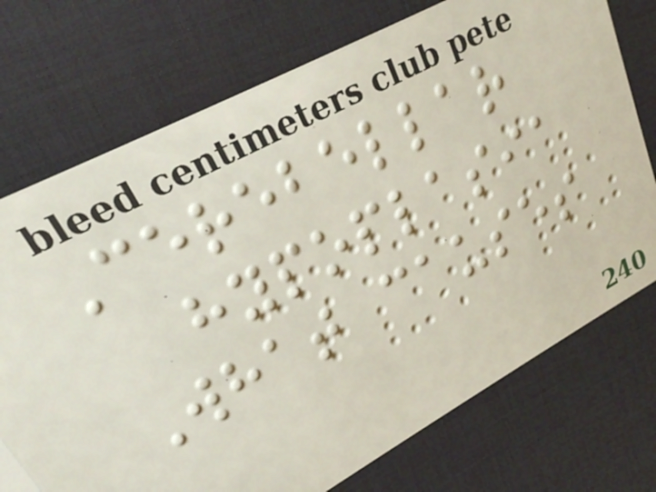Cerebellar
hypoplasia
What causes
